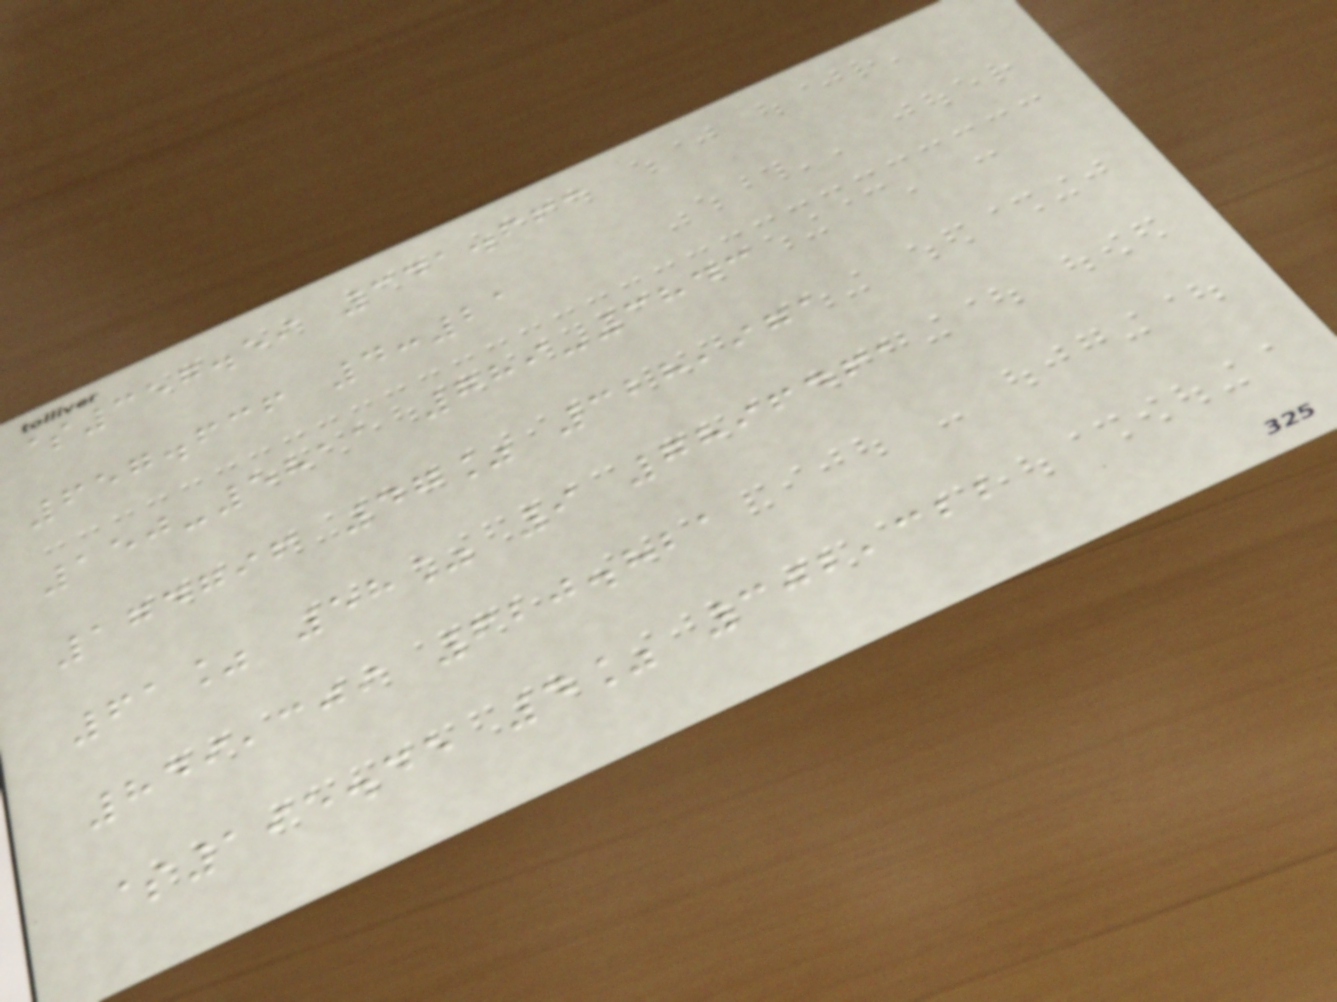$357.59 341.663
657.636 4:21
150-5811 789-3843
174796 47% 328,971
61% 58% 9 7896461
849,309 620.821
$195.45 4% 302,322
